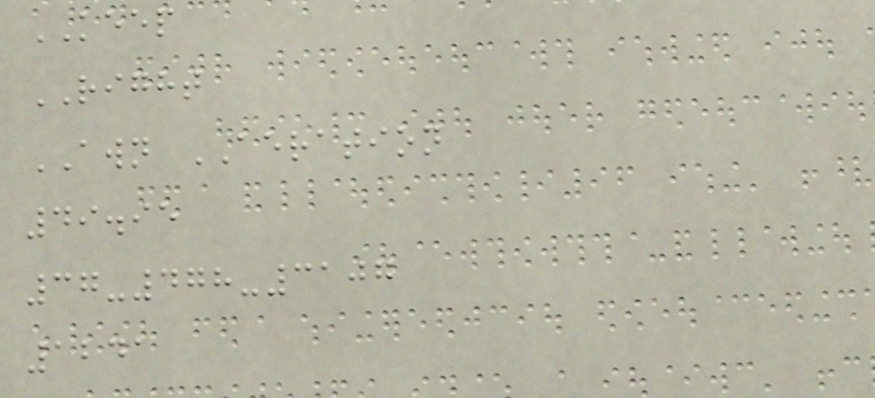KEEP
RIGHT
AWN AERATION
49.95
37-478-3107
1241
